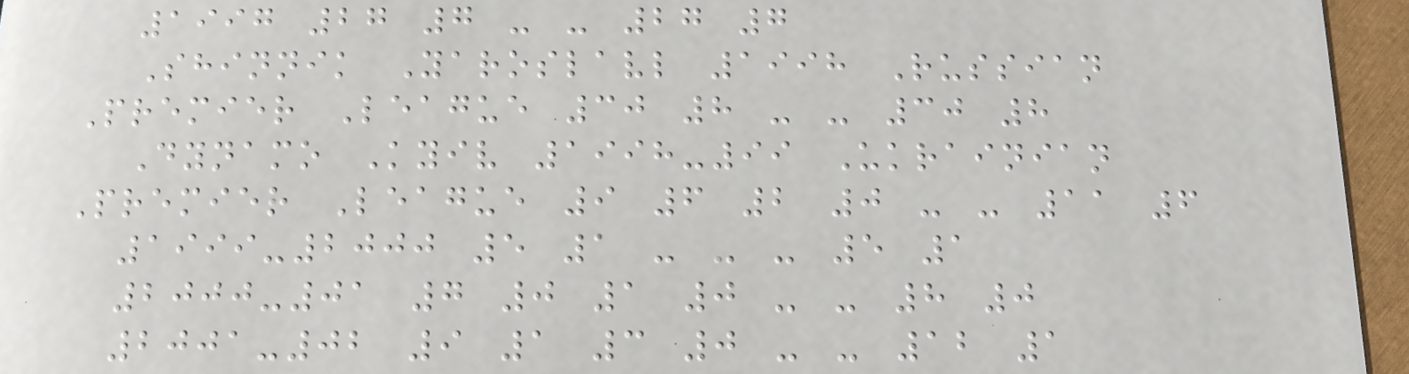1997 27 7 - - 27 7
Shinnik Yaroslavl 1998 Russian
Premier League 30 8 - - 30 8
Dynamo Kyiv 1998-99 Ukrainian
Premier League 9 6 2 0 - - 11 6
1999-2000 5 1 - - - 5 1
2000-01 7 0 1 0 - - 8 0
2001-02 9 1 3 0 - - 12 1
